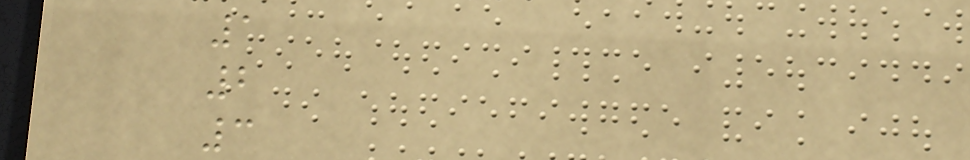1
2
3
